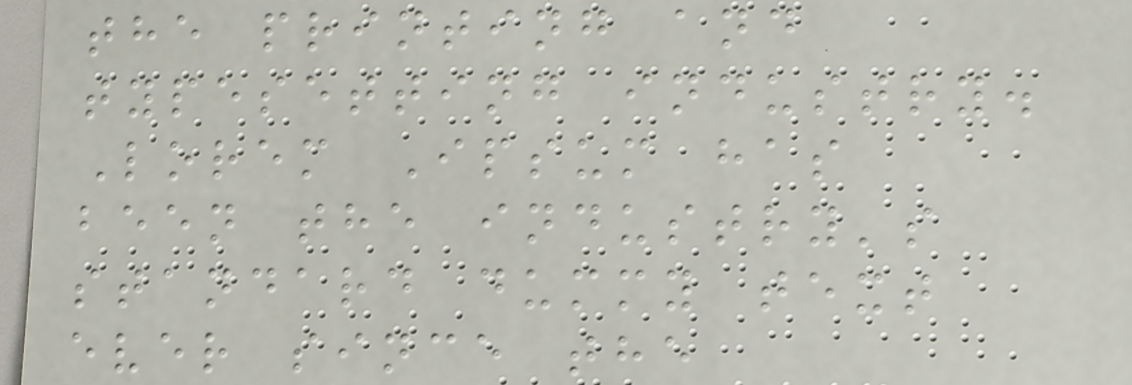the printing and
typesetting industry.
Lorem Ipsum has
been the industry's
standard dummy text
ever since the
